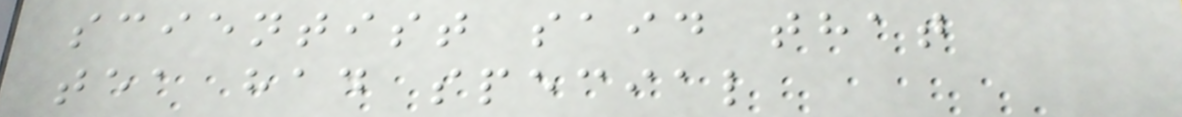scientist said that
tea had special
